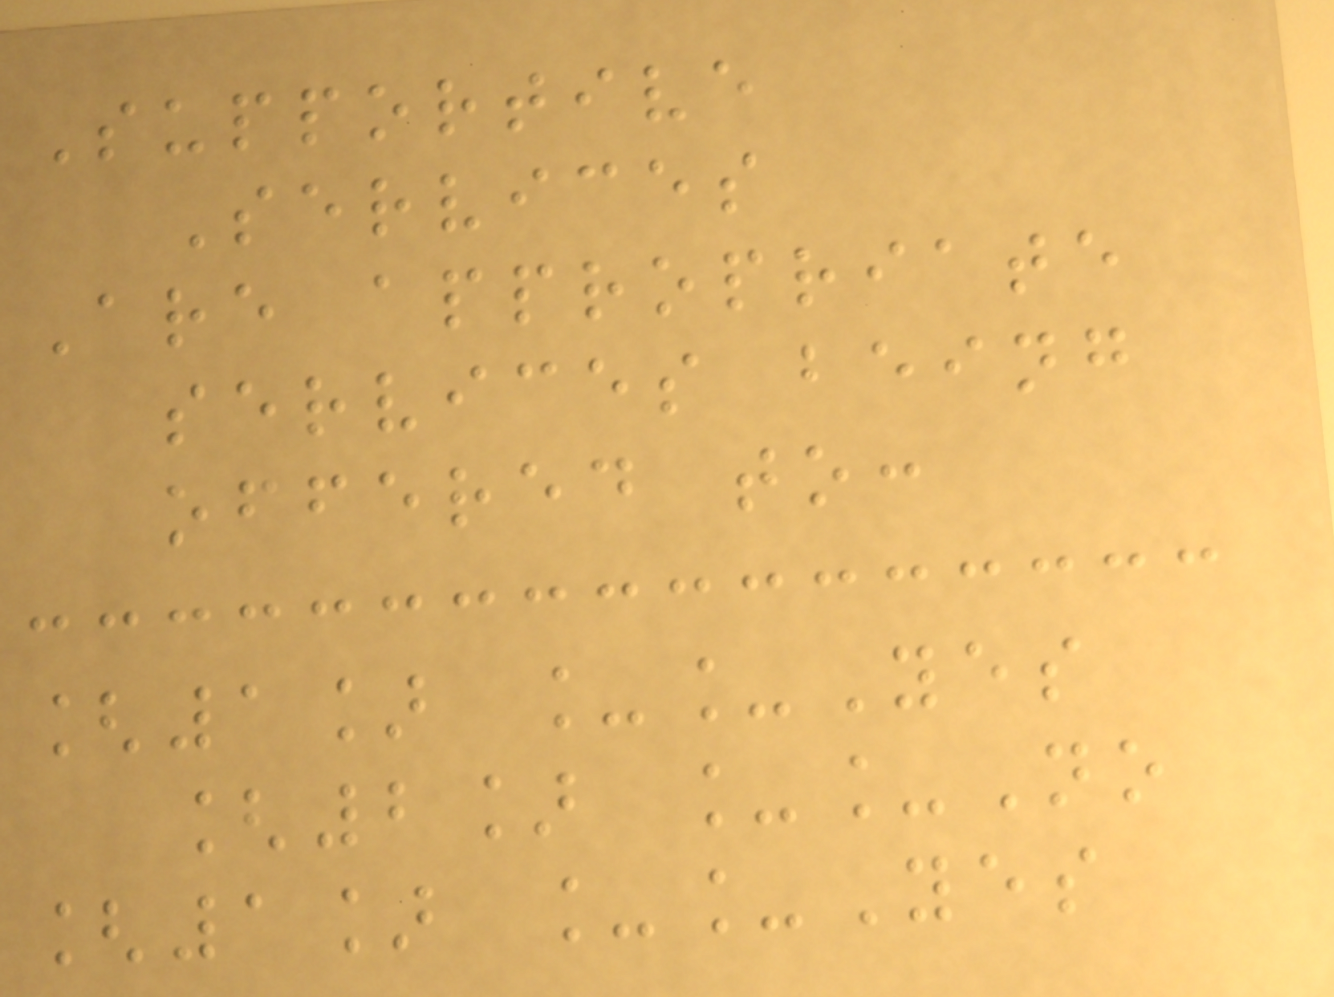Supportive
Services
Are appropriate
services being
offered to:
[1] __Yes
[2] __No
[1] __Yes
